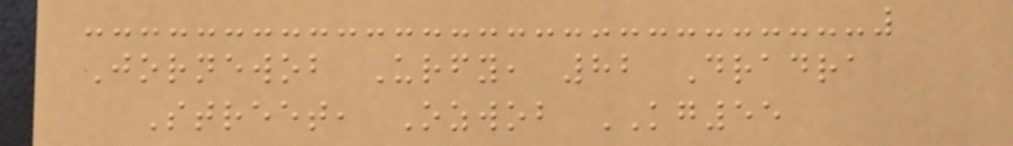Jornewob Urfy, 82 Dradra
Street, Ozwob KG55
